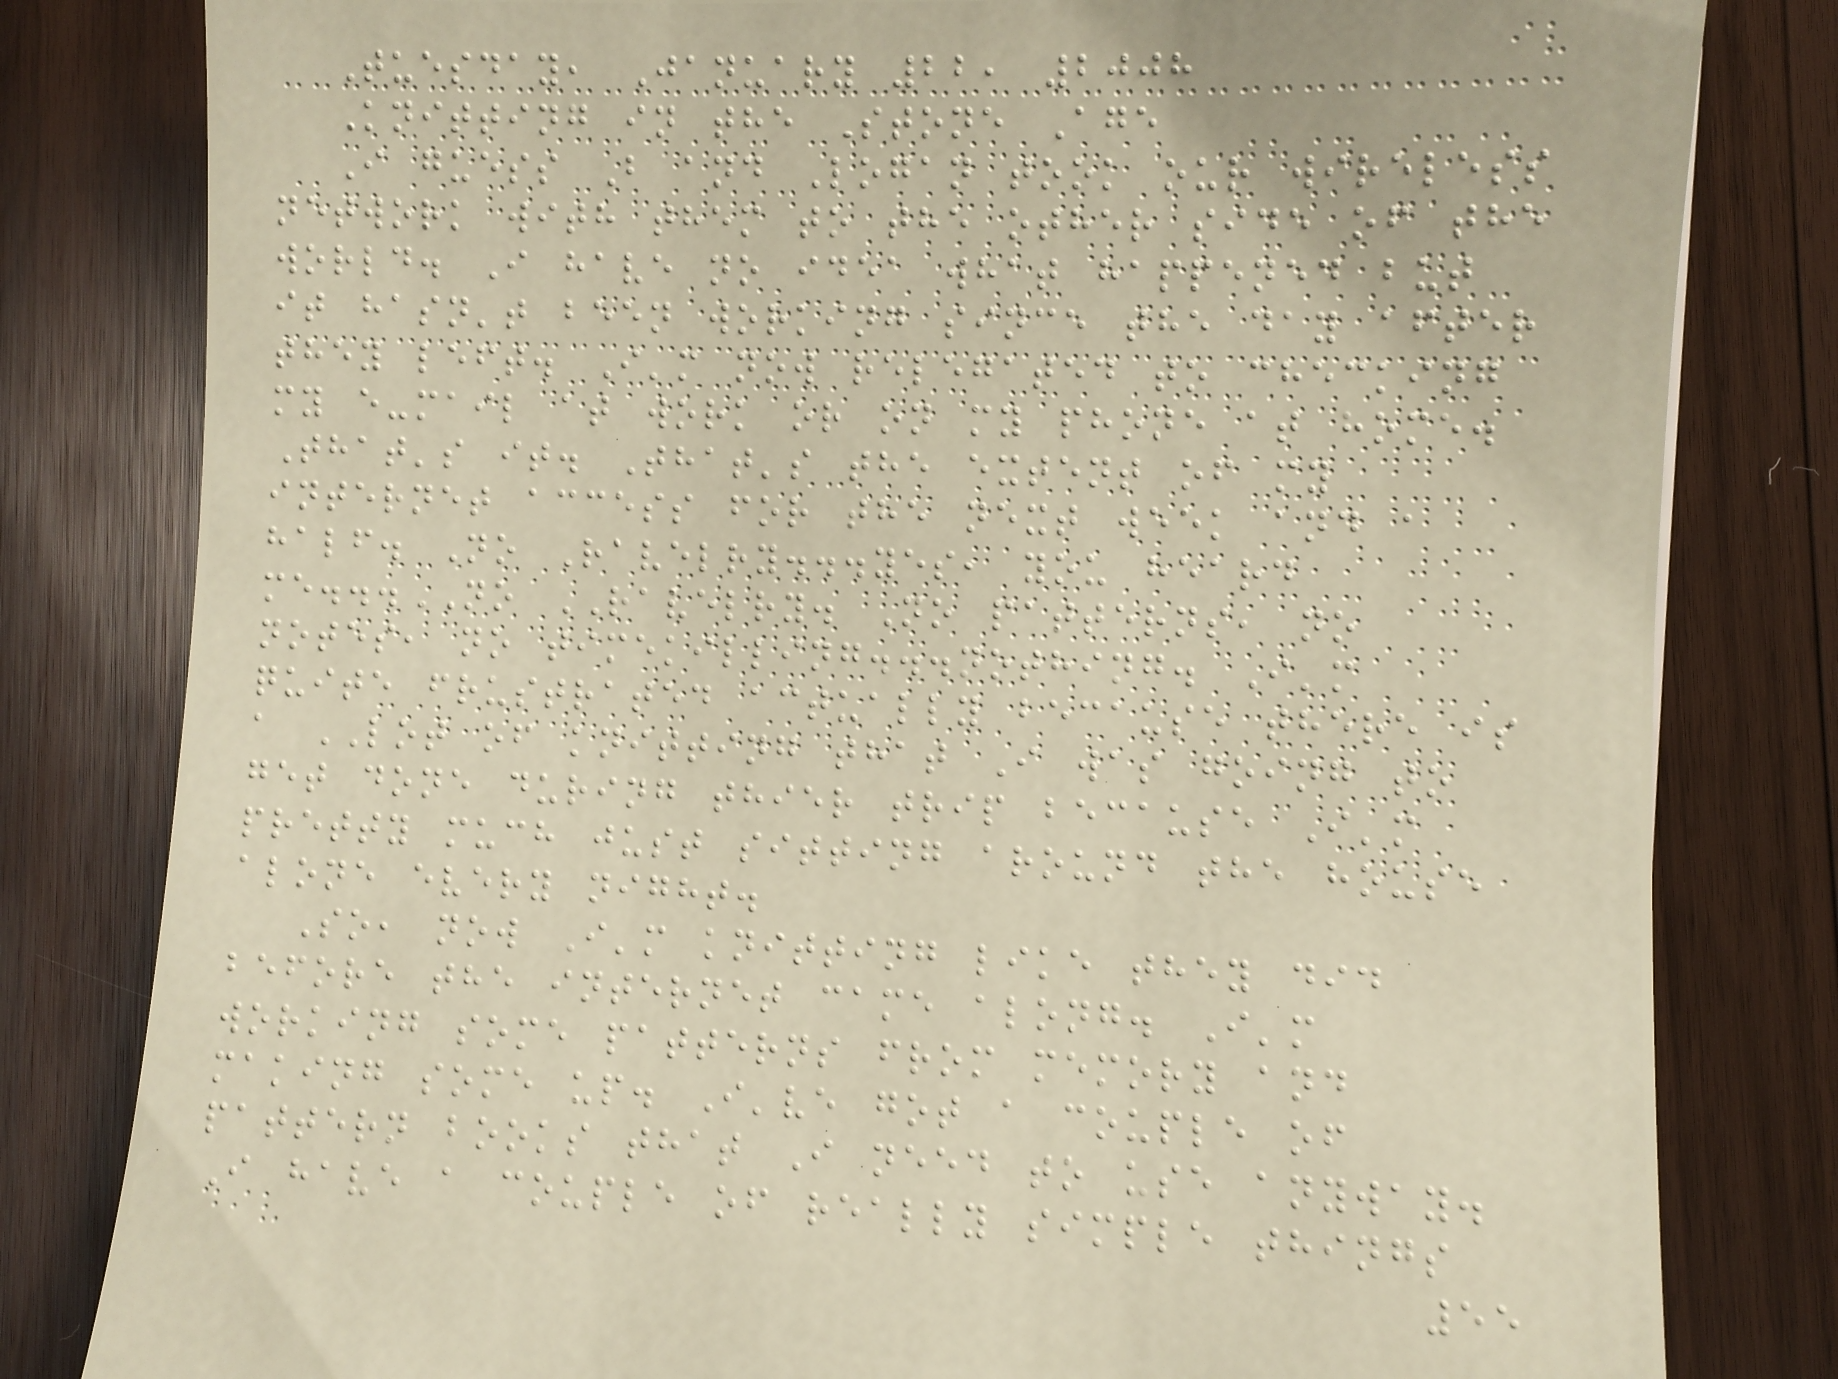Tuesday, January 22, 2008
Knitting in the Stone Age
I guess B and Logan took our wireless
network with them to the other side of the
world. I have no idea what happened but
it hasn't been working since the day after
they left. I'm now relegated to checking
my e-mail at work or on my phone at home.
That's it. That's the extent of my
internet access for the next week and a
half. No Ravelry...yes, you heard
me...NO RAVELRY. No patterns, no
notes, no timekilling...nothing. I'm
quite frustrated actually because there is
a LOT of knitting that I was going to
get done during thier trip because I'm
pretty much just sitting around the house
alone every night.
So, now I'm knitting like they did
before the internet came along. I'm
working some patterns from memory and
making some up. I've got a couple of
pattern books that I need to use anyway.
I have a couple of really simple things
55
